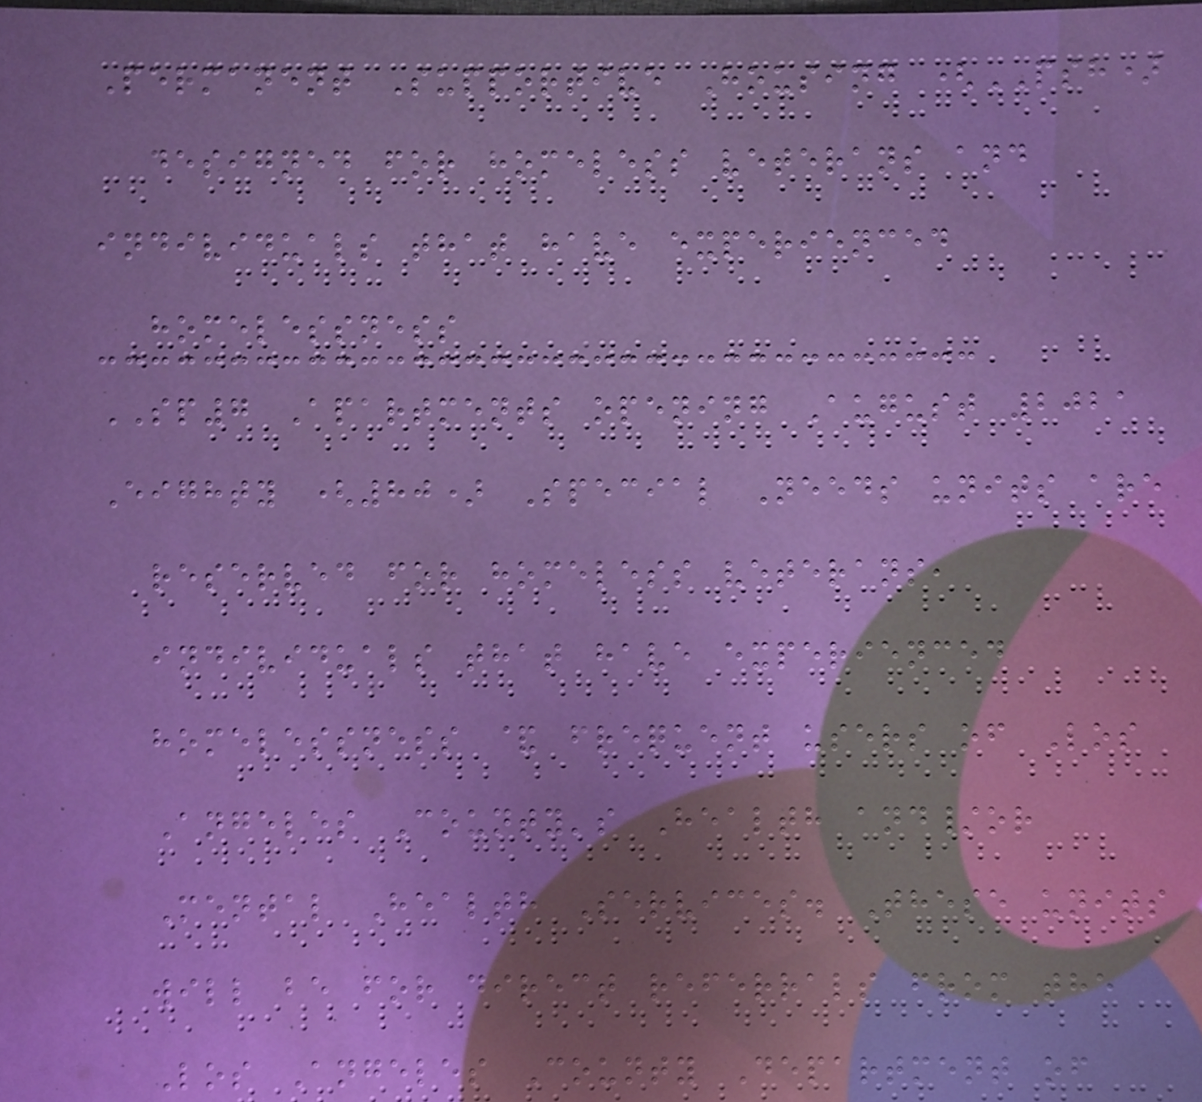Permanent Supportive Housing (PSH)
designed for homeless veterans and
individuals that have experienced
homelessness
SP7 Apartments opening August 2021
Eighty (80) Special Needs units are
reserved for homeless veterans,
individuals that have experienced
homelessness & frequent users of Los
Angeles County's Health and/or
Mental Health Services. These units
will be for direct referrals from the
Los Angeles County Department of
